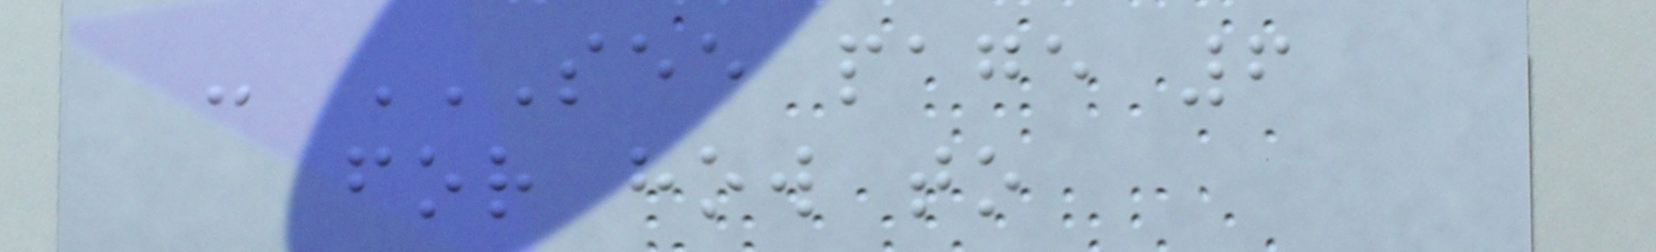- SEE PAGE 6
FOR HOW TO
